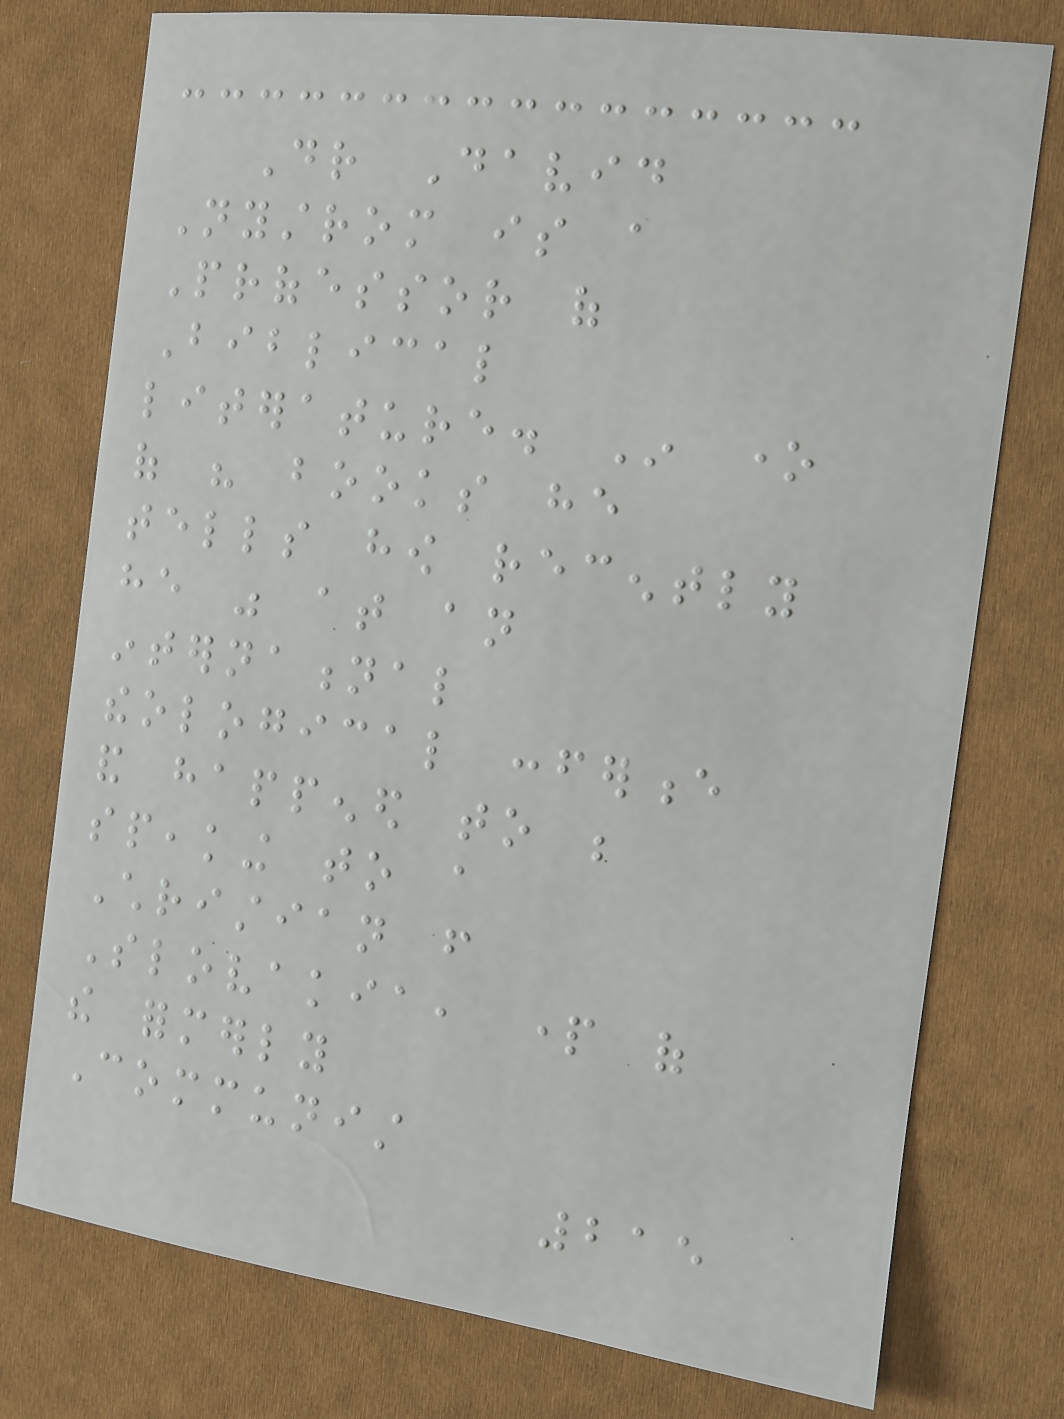Dr David
Nystrom is a
Professor of
Biblical
literature. In one
of his books he
tells how recently
he was at an
international
theological conference
and happened to be
speaking to a
Christian from
Slovakia, part of
the formerly
Communist
215
